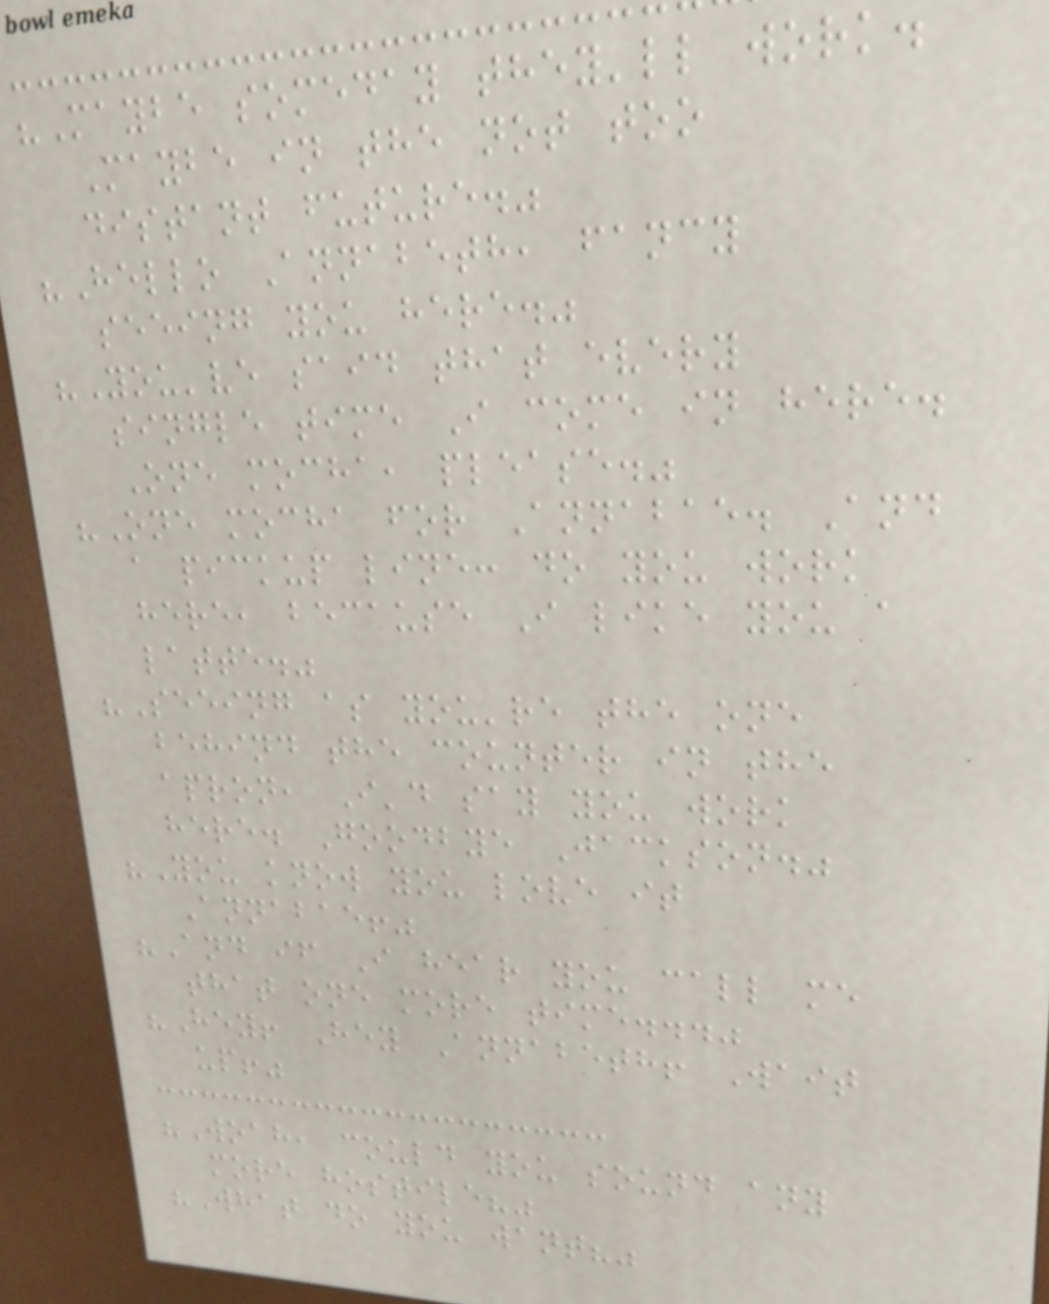"Maybe someday they'll work.
Maybe in the not too
distant future."
"Hello Annabeth, fancy
seeing you here."
"You've said that every
single time I come in here.
One mocha, please."
"One mocha for Annabae. And
a pickup line: do you work
here, because I like you a
latte."
"Seeing as you're the one
behind the counter in the
apron, I'd say you work
here. Goodbye Jackson."
"You know you love it
Annabae!"
"And if I hear you call me
that one more time..."
"Hey! Hey Annabeth! Wait
up!"
"Woah, could you sound any
more hostile?"
"What do you want?"
